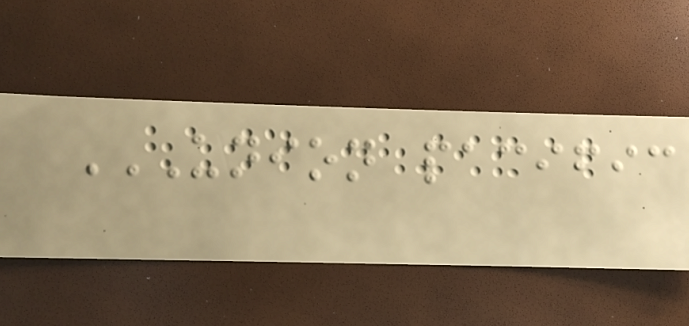UNION PACIFIC
